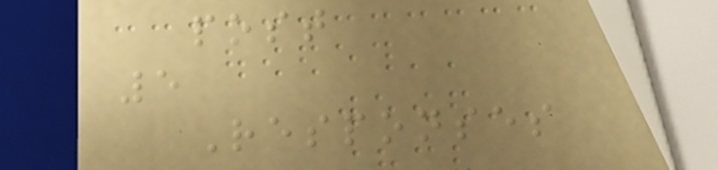post
5
Responses
